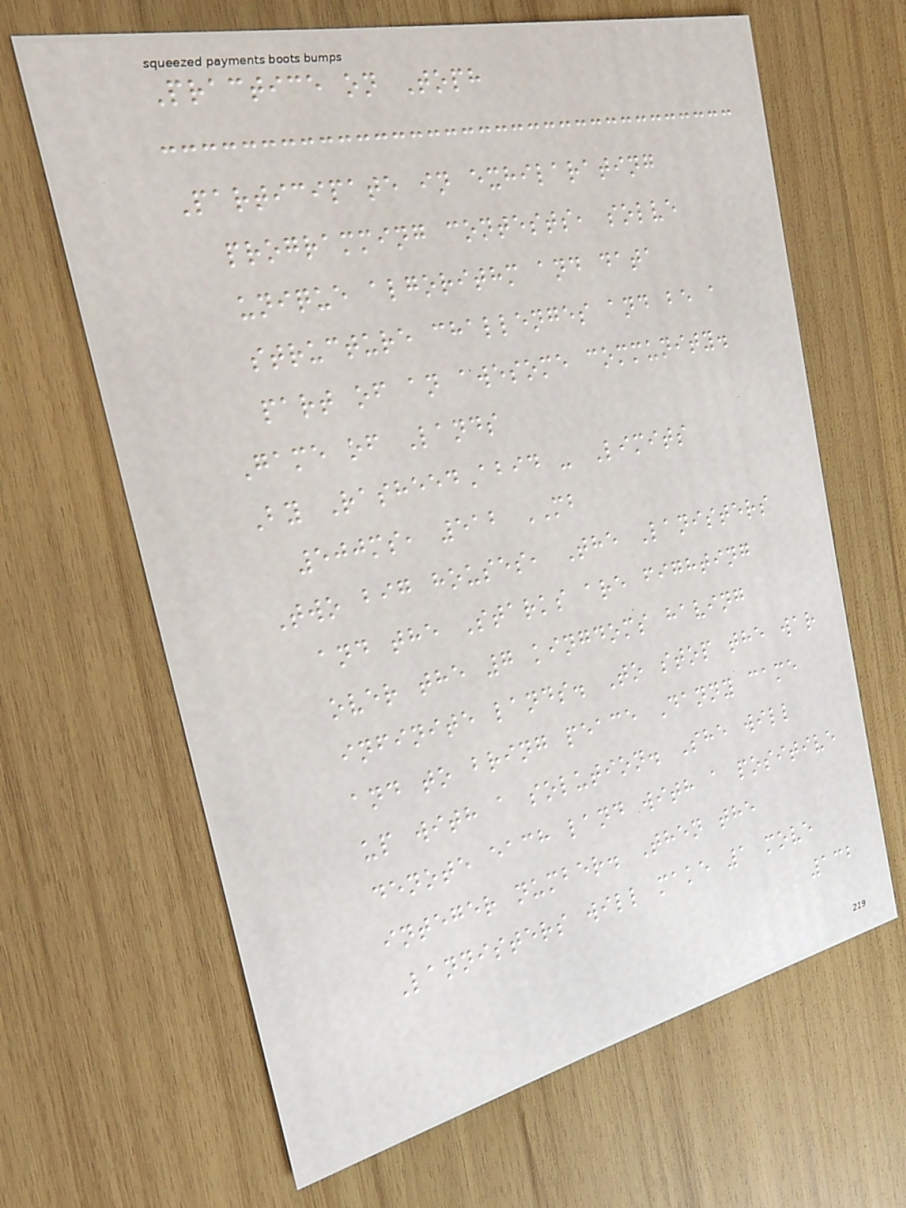Practice on Toph
Participate in exhilarating
programming contests, solve
unique algorithm and data
structure challenges and be a
part of an awesome community.
Game of Lands
By RasheedAbid - Limits
500ms, 512 MB
Two big houses, The Lanisters
and the Starks are fighting
over the 7 kingdoms having
infinite lands. To stop the war
and to bring peace Danny came
up with a solution. She will
denote each land with a positive
integer number. Then the
Lannisters will make 1 move
132
